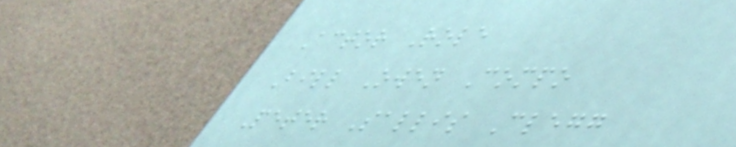Actor Role
Bill Owen Compo
Peter Sallis Clegg
